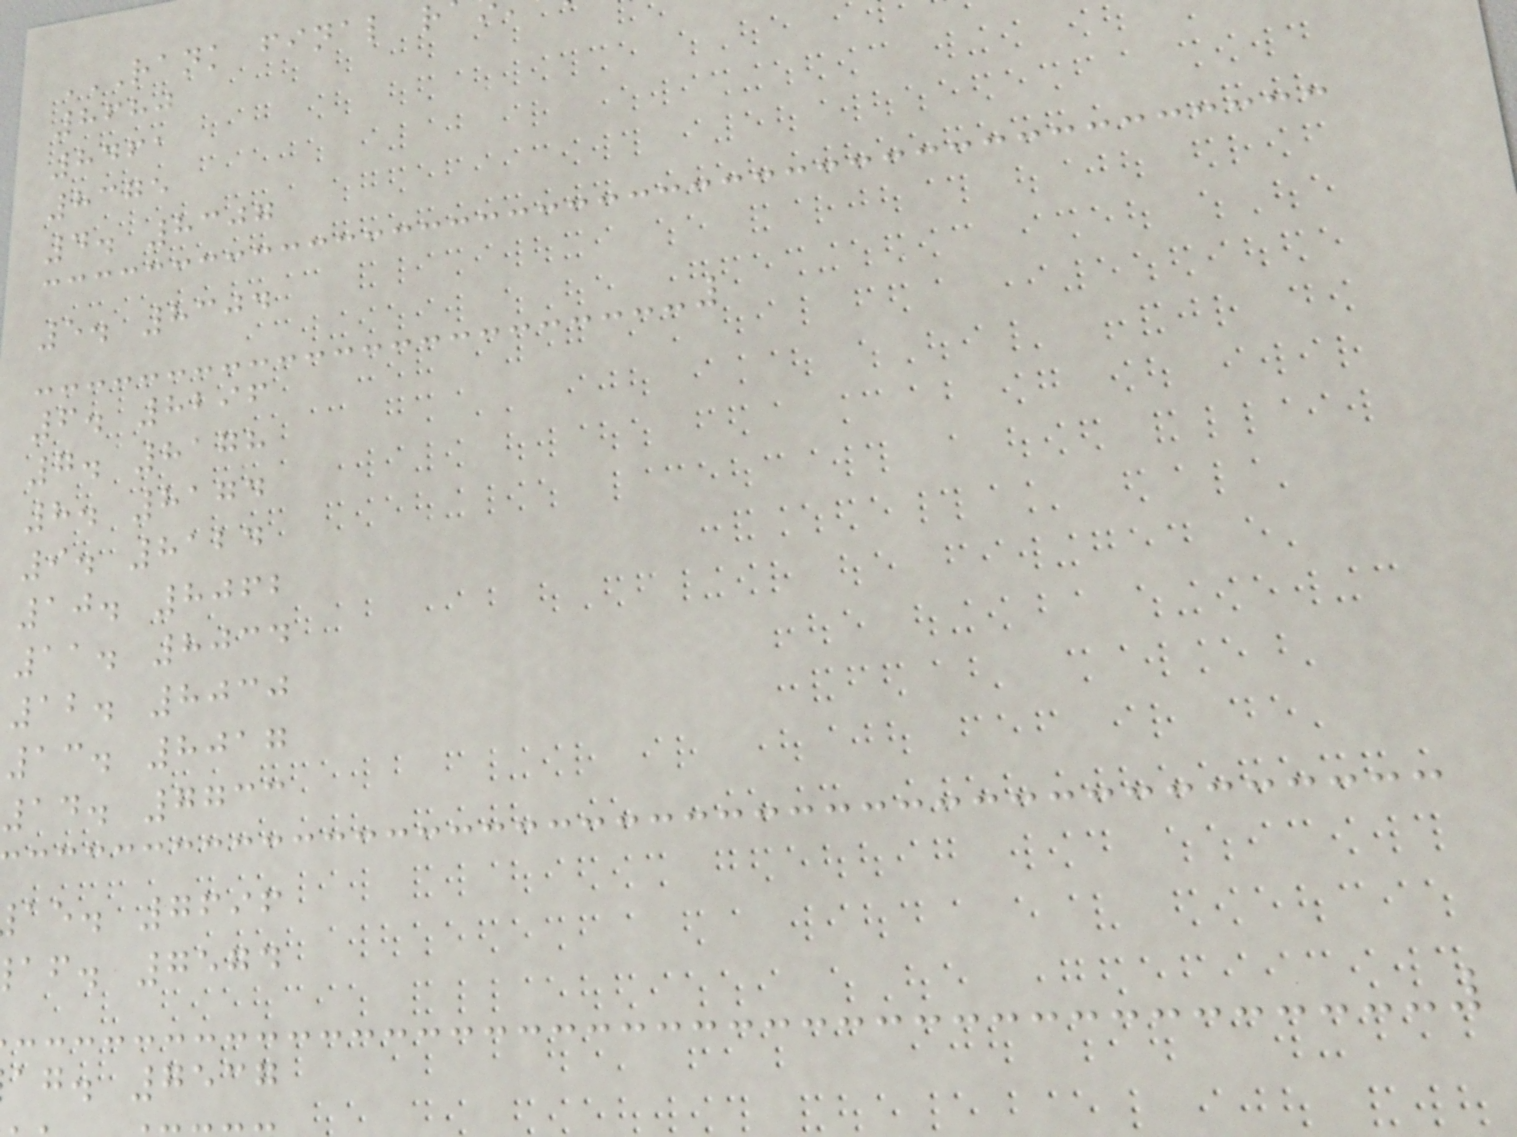8680
8461
8375
4. 8307
5. 8304
6. 8296
7. 8178
8. 8174
9. 8124
10. 8062
11. 8034
12. 8030
13. 8017
14. 7733
ae. 7696
af. 7574
ag. 7537
